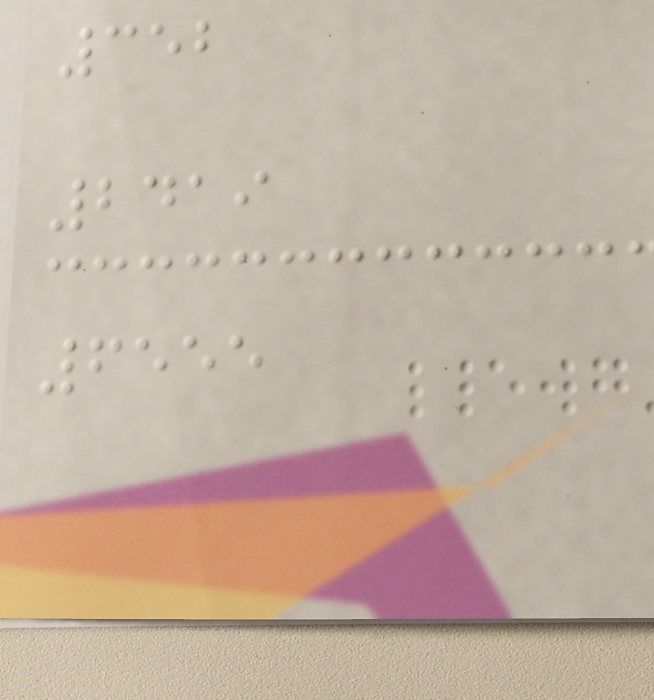352
2419
6555
